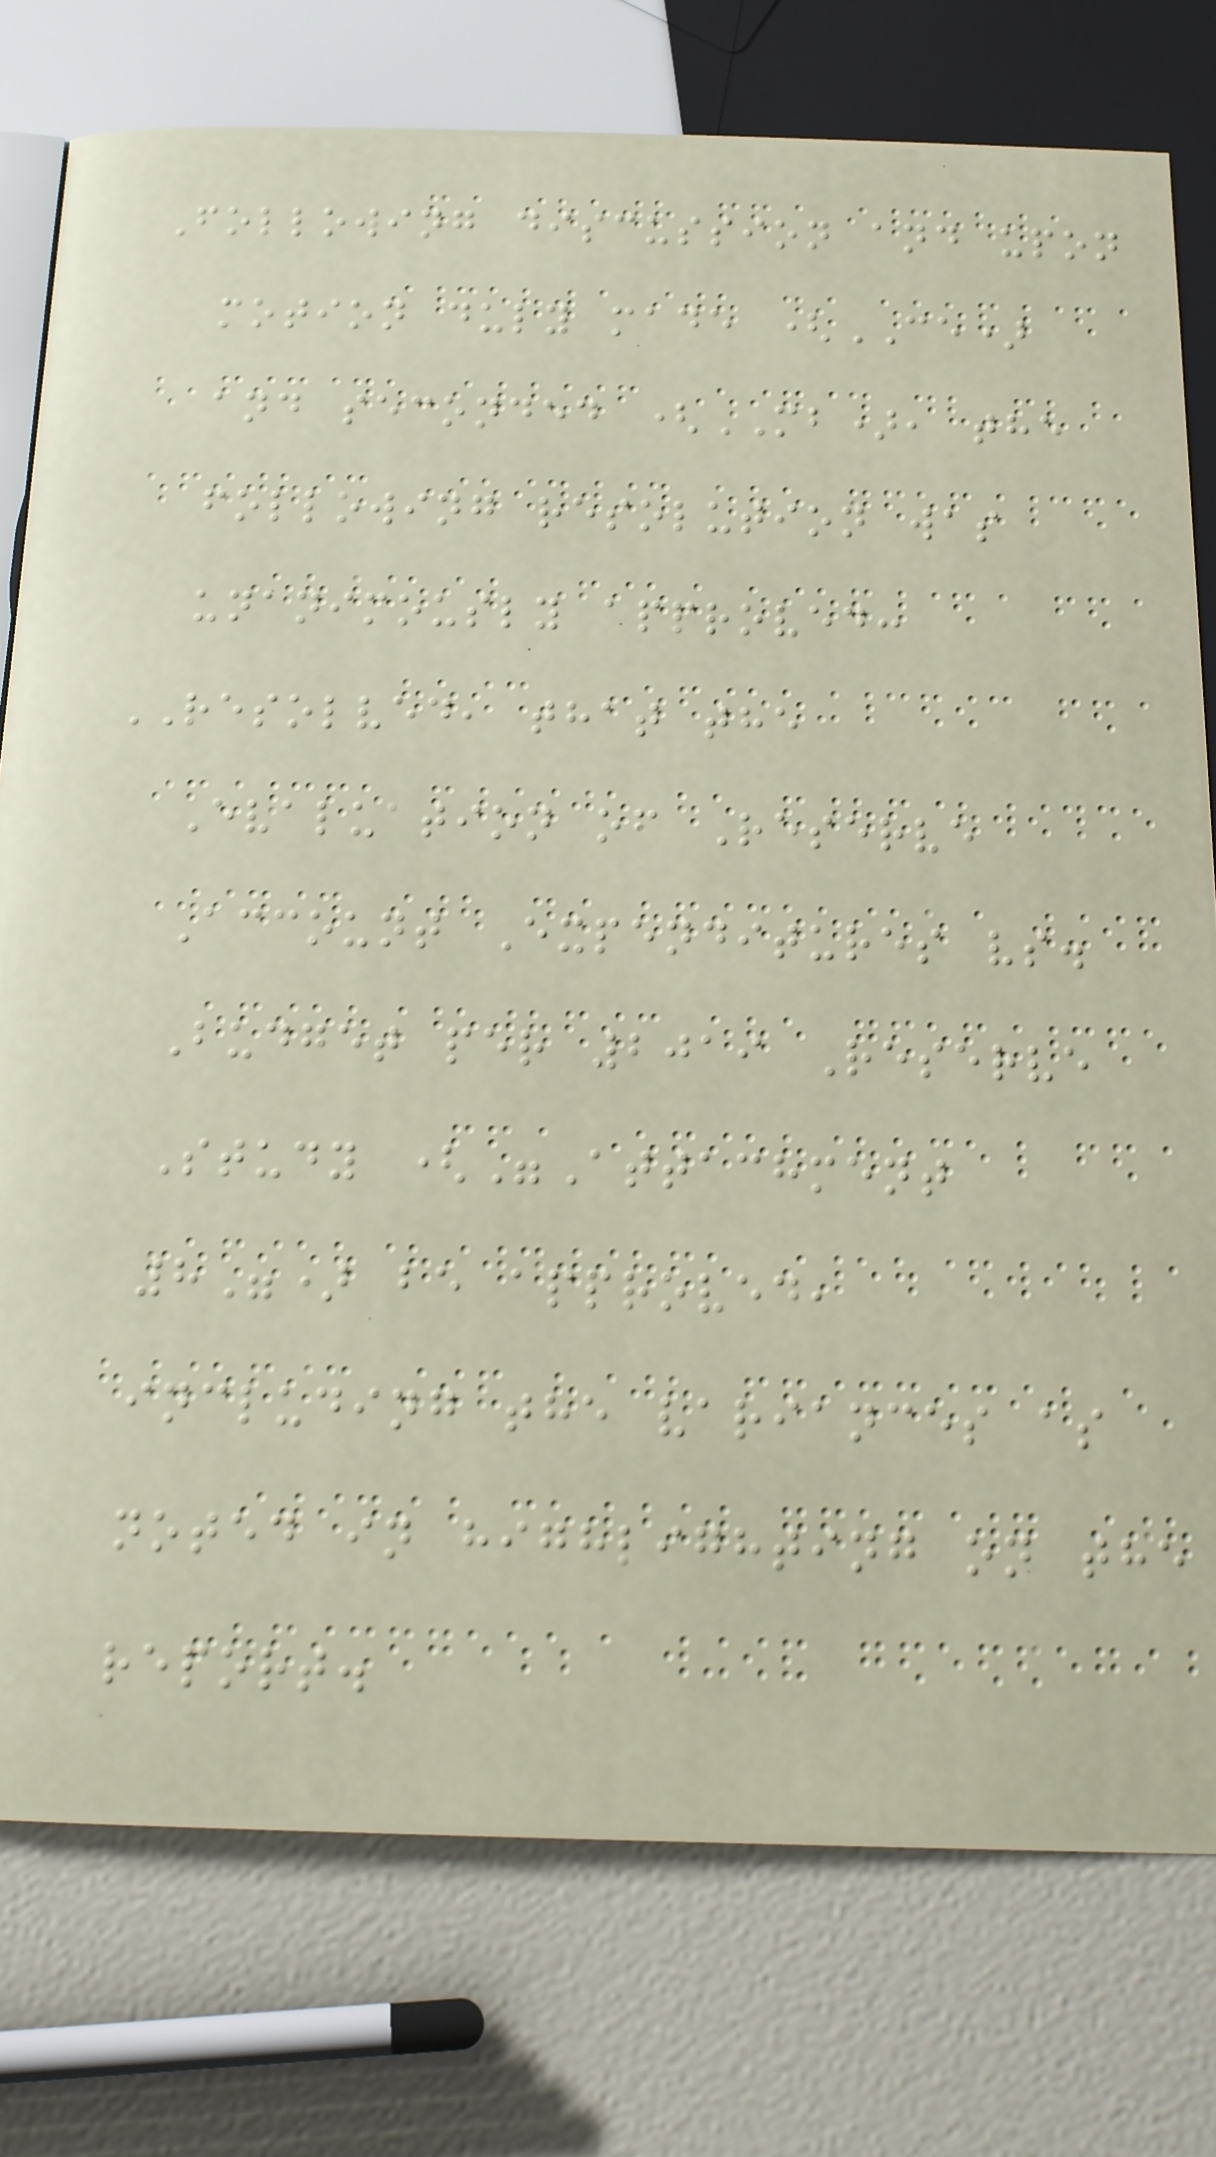Following discussion and upon
motion duly made (CE)
and seconded (MB), the
following resolution was
unanimously approved:
RESOLVED, that the
Evaluation of Reserve
Account Expenditures vs.
Budget per 2019 Reserve
Study ("Attachment
8") be approved,
including the variances as
noted in highlighting on the
report.
